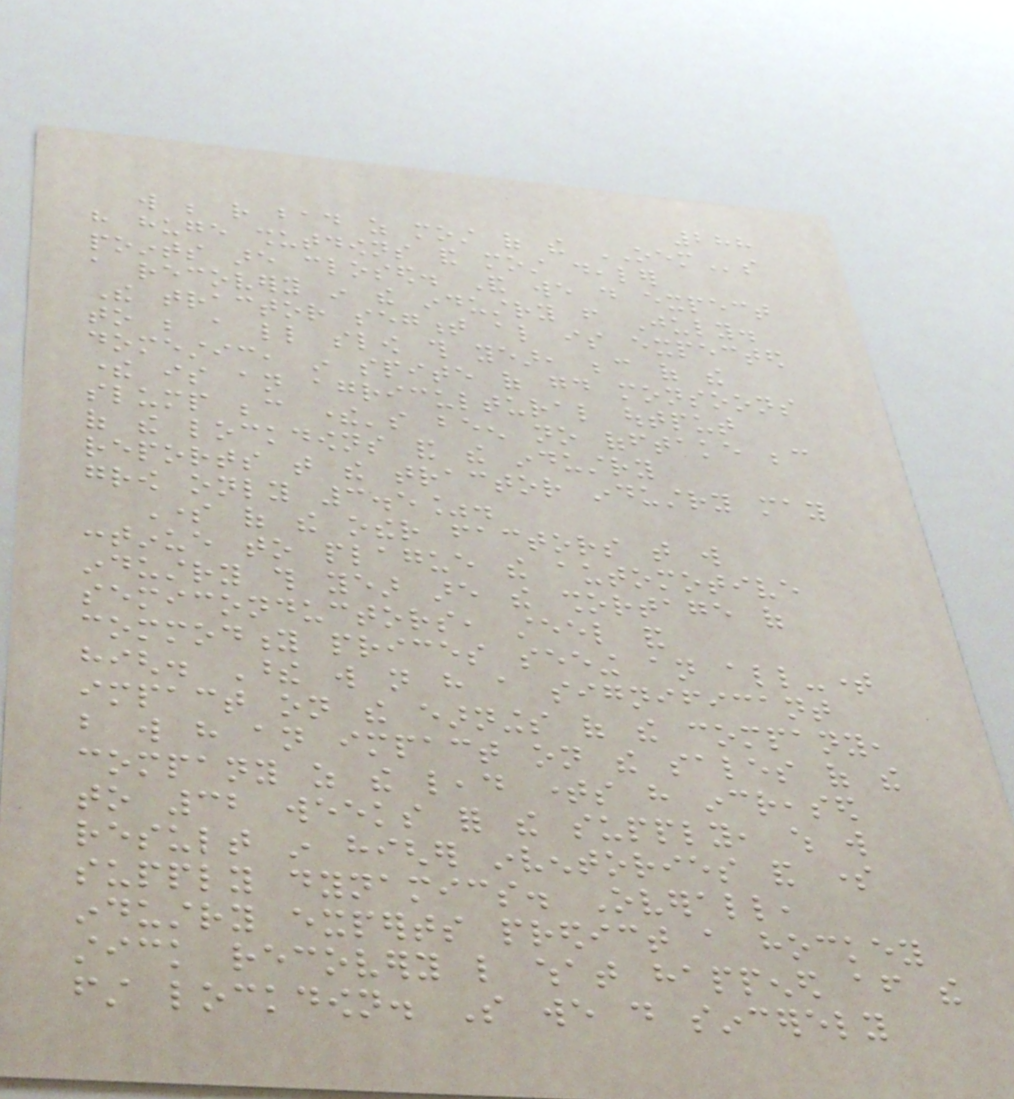288
will be rather bad as most of the OEMs
have huge shutdowns and most dealer
points are closed. And we do expect
a recovery in the industry from July.
The tractor segment also is expected
to be a little slow this year, because of the
domestic, in spite of good monsoons
there is an agricultural output
slump because there's been no offtake because
of the lockdowns and the industry
reports that the tractor industry may
grow only 3.5%.
Some of the other factors that will
continue to plague the automotive
industry this year are the shortage of
semiconductors, steel and
commodity prices seeing an all-time
high. These will not have a significant
impact on the earnings of the company,
but will have an impact on the sales of the
company as the lead times have increased
to 32 weeks for the supply, which will
result in higher inventories and some
supply dynamics. Overall,
industry experts predict a hockey
stick recovery like what happened after the
first lockdown. So we do sincerely
